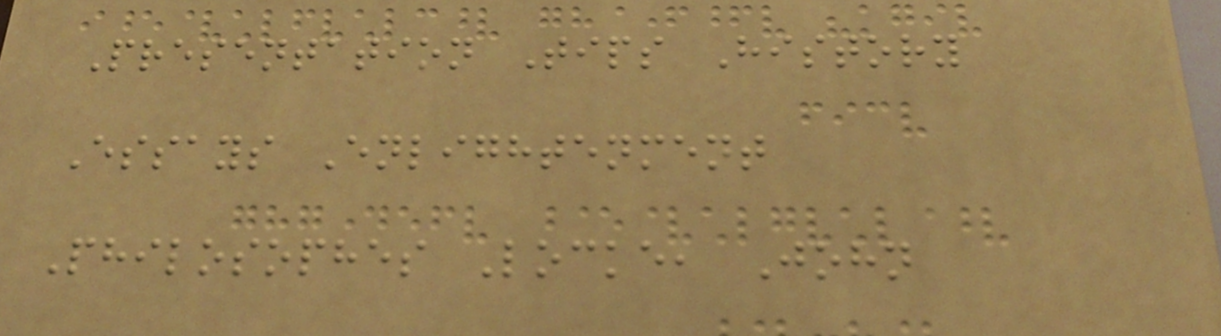Presentation Tips History
Essays Enlightenment
Philosophes Locke, John
